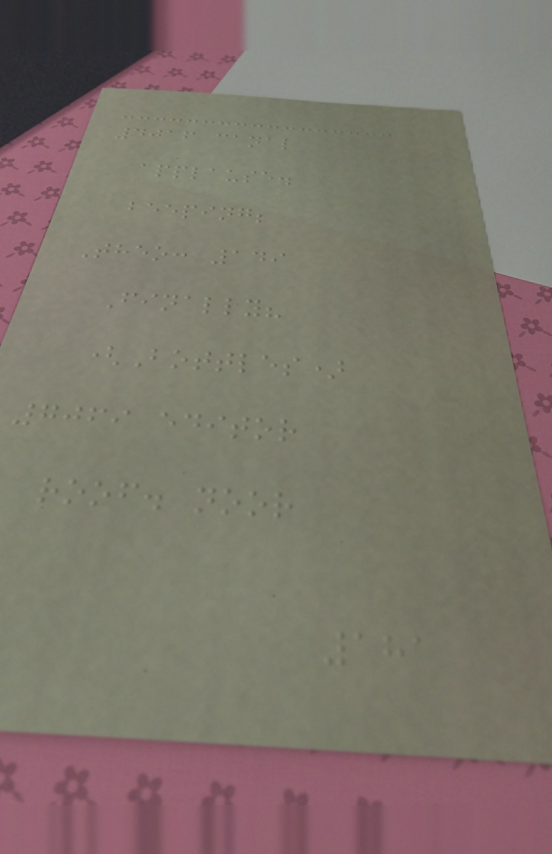4016 canal
applause.
beeping;
Theo: 149
Finally?
(Bottles)
7069 editor
roof. noor
181
